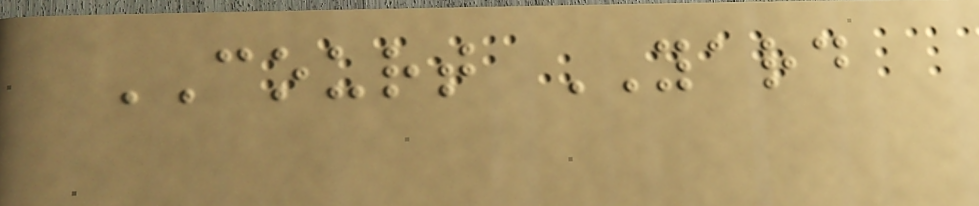COURT YARD
